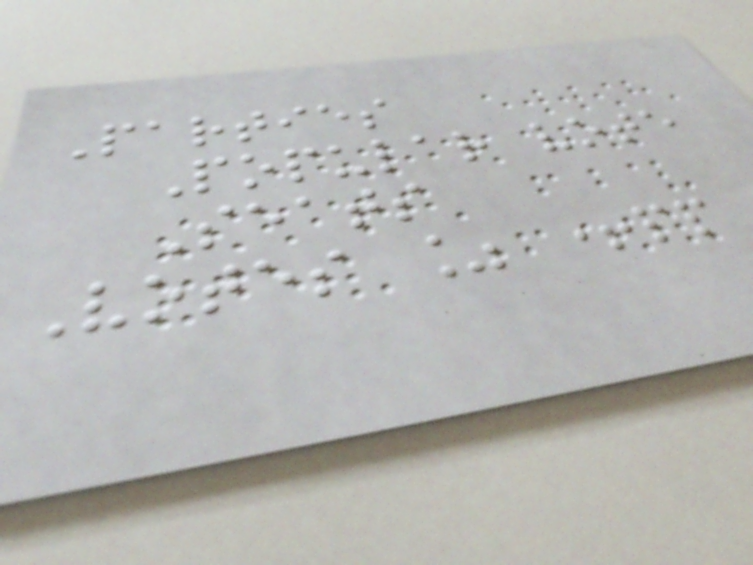Parties
Popular vote
Seats
Votes % +pp
